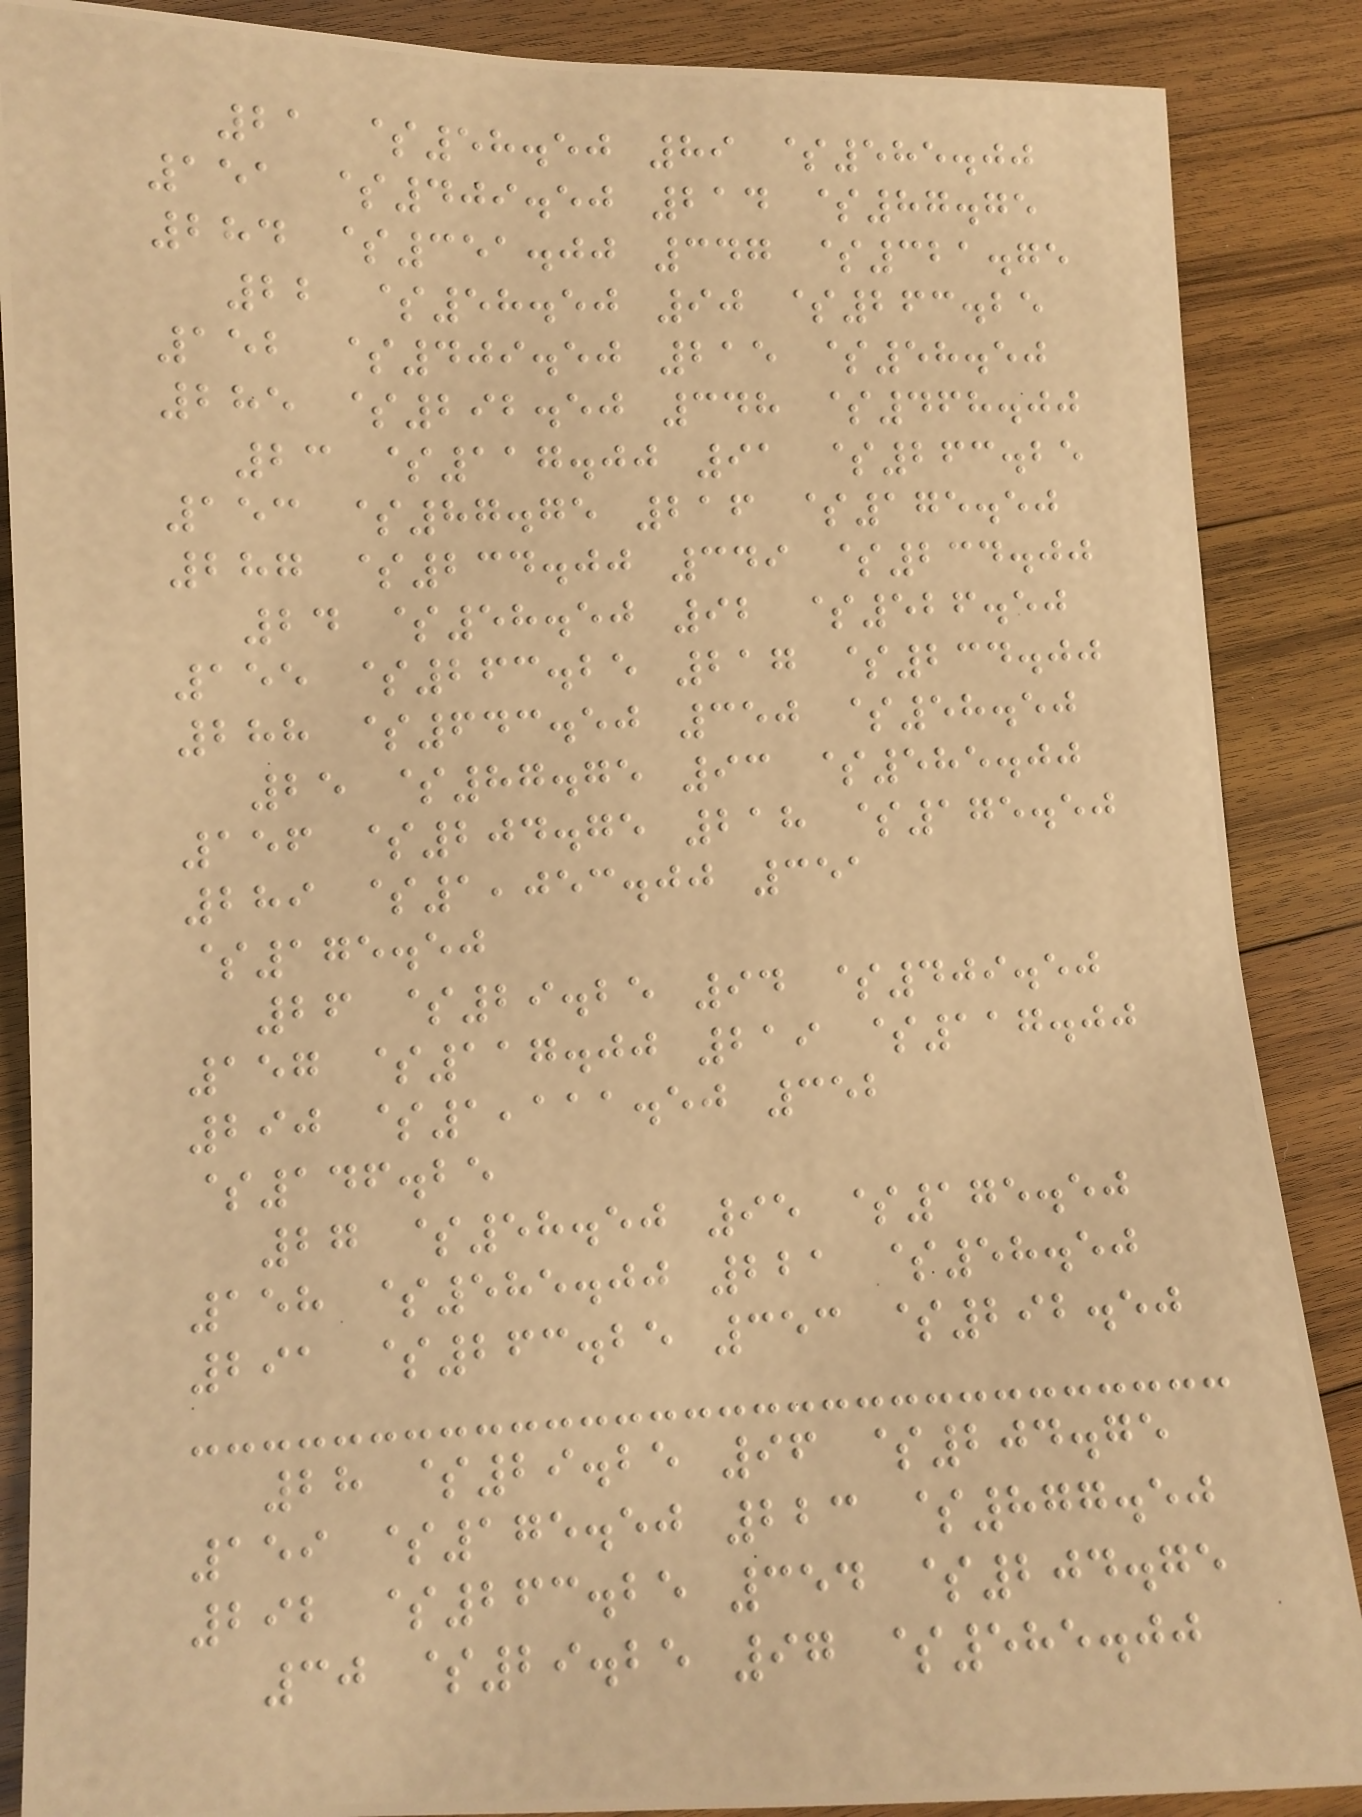21 $58.50 89 $585.00
151 $409.50 214 $87.75
284 $351.00 347 $321.75
22 $58.50 90 $263.25
152 $409.50 215 $58.50
285 $292.50 348 $468.00
23 $117.00 91 $263.25
153 $87.75 216 $175.50
287 $234.00 349 $234.00
24 $58.50 92 $526.50
155 $263.25 217 $234.00
288 $643.50 350 $58.50
25 $87.75 93 $585.00
156 $204.75 218 $175.50
289 $1,053.00 351
$175.50
26 $29.25 94 $409.50
157 $117.00 219 $117.00
290 $1,111.50 352
$146.25
27 $58.50 95 $175.50
158 $585.00 221 $58.50
291 $263.25 353 $292.50
28 $29.25 96 $204.75
159 $175.50 223 $877.50
292 $263.25 354 $204.75
30 $29.25 97 $585.00
